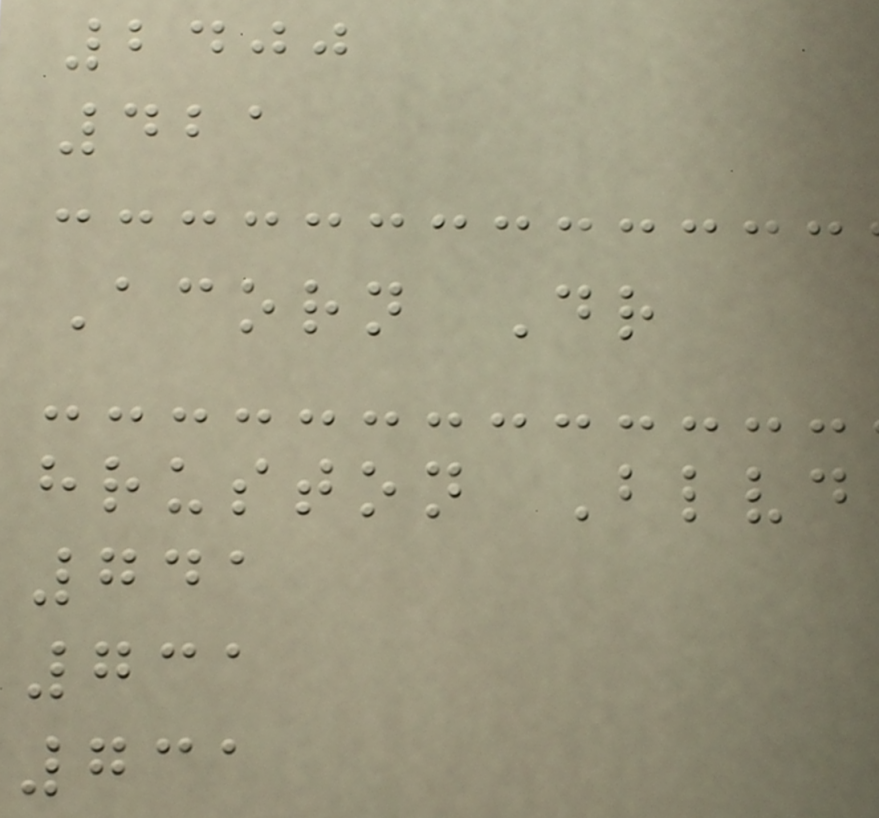2400
421
Acorn Dr
hruston Blvd
741
731
731
